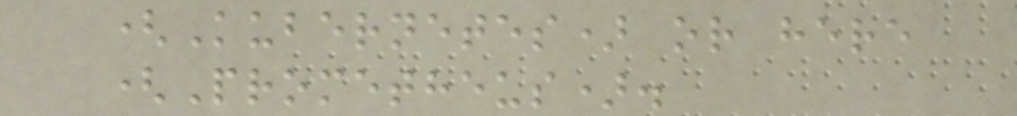(Kubernetes) or here
(Prometheus).
